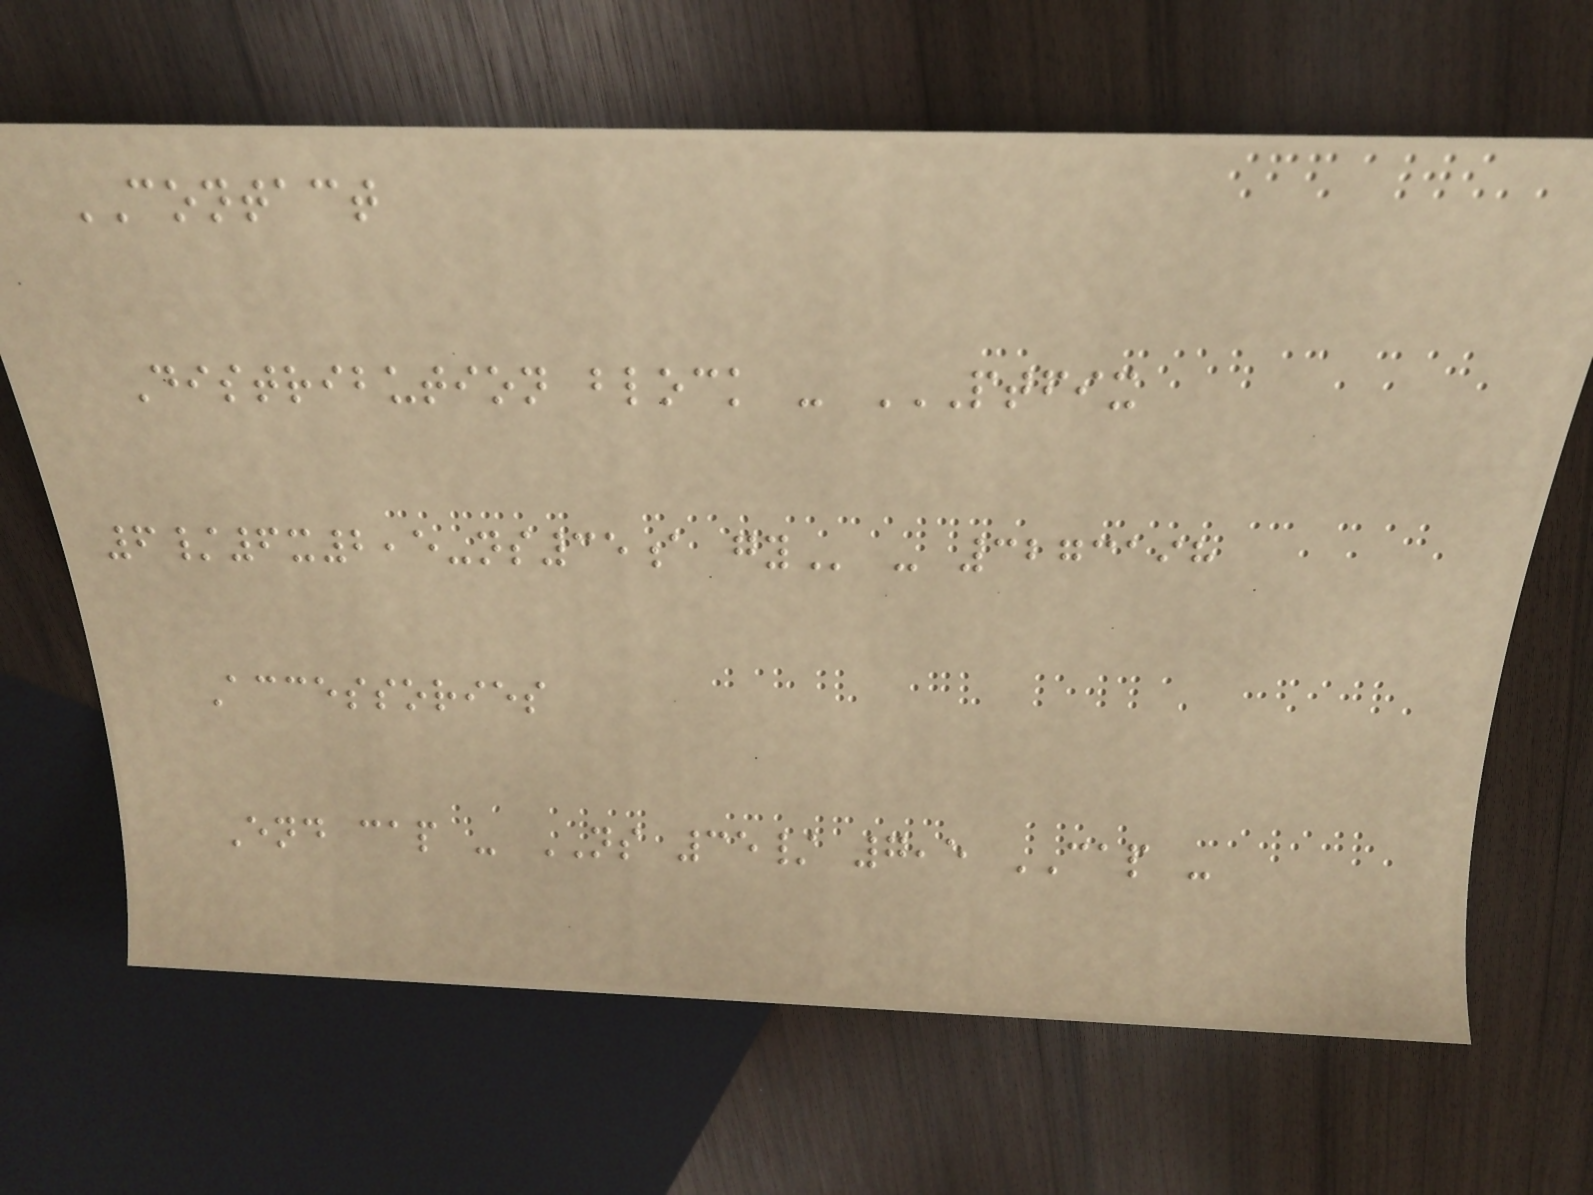CONTACT
Distribution block - PTFIX
6/6X2,5-NS35A GY - 3273198
Accessories
End cap - NS 35/ 7,5 CAP -
